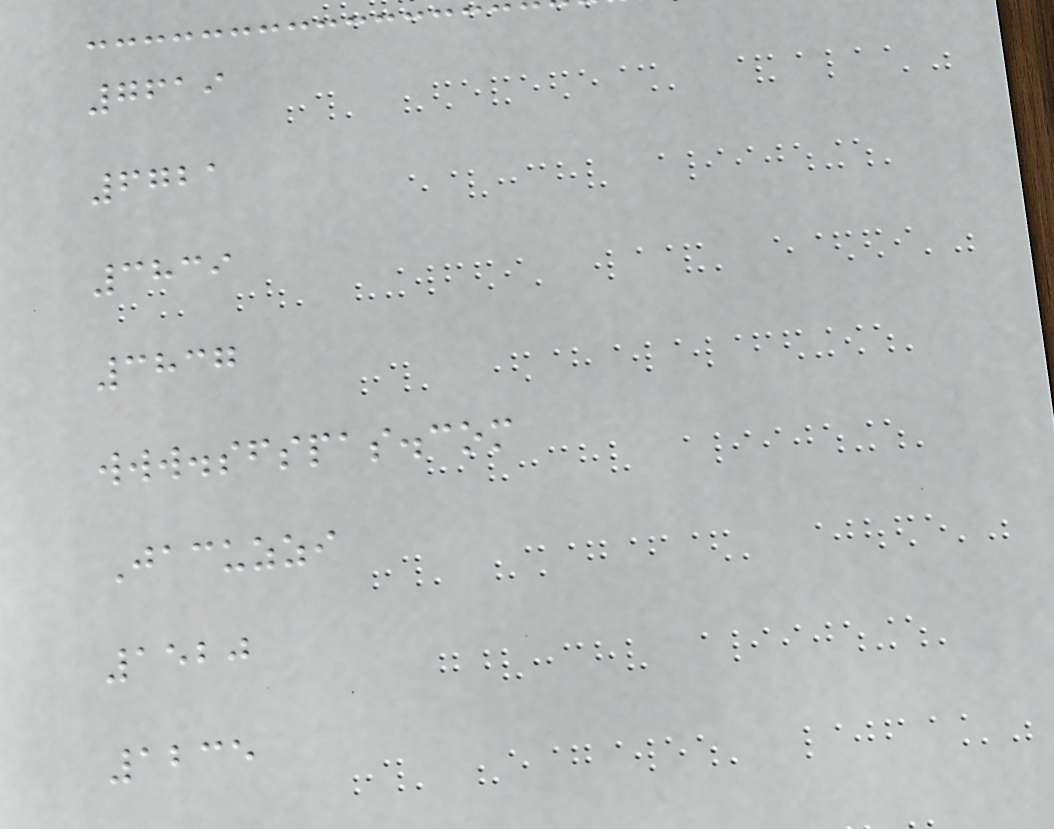7619
6721
3839
3837
www.sfspas.com
Jacuzzi
1520
1235
